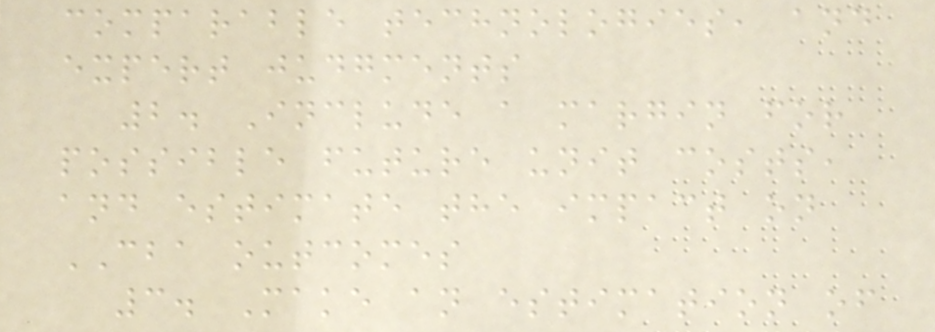comparable technologies, and
expert judgments
2. Include a margin for
possible future unit costs,
and estimate the impact on
CBA outcomes
3. Make an estimation of
